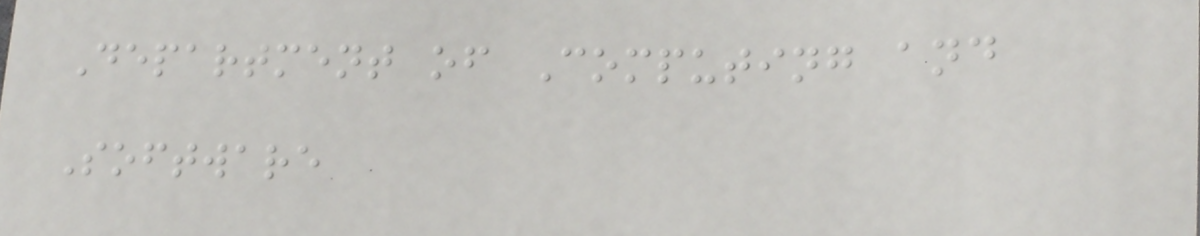Department of Computing and
Software
